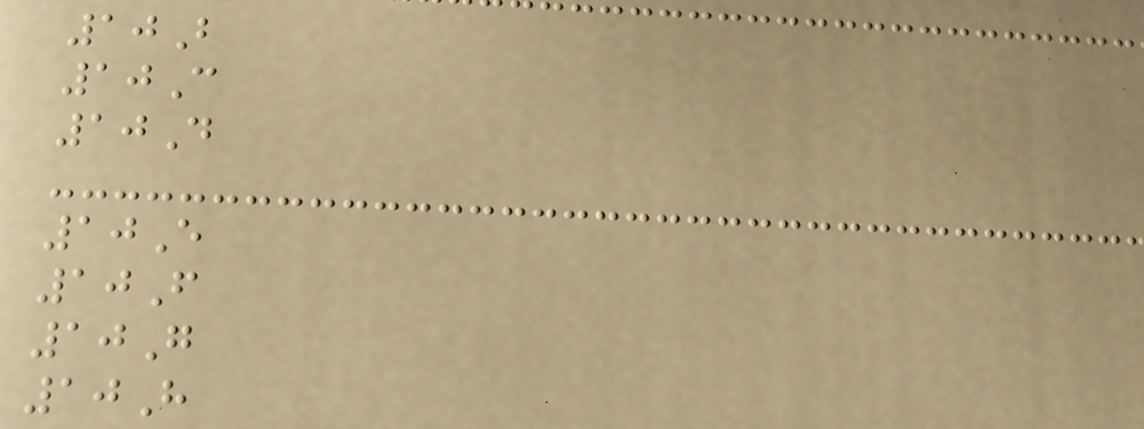10B
10C
10D
10E
10F
10G
10H
